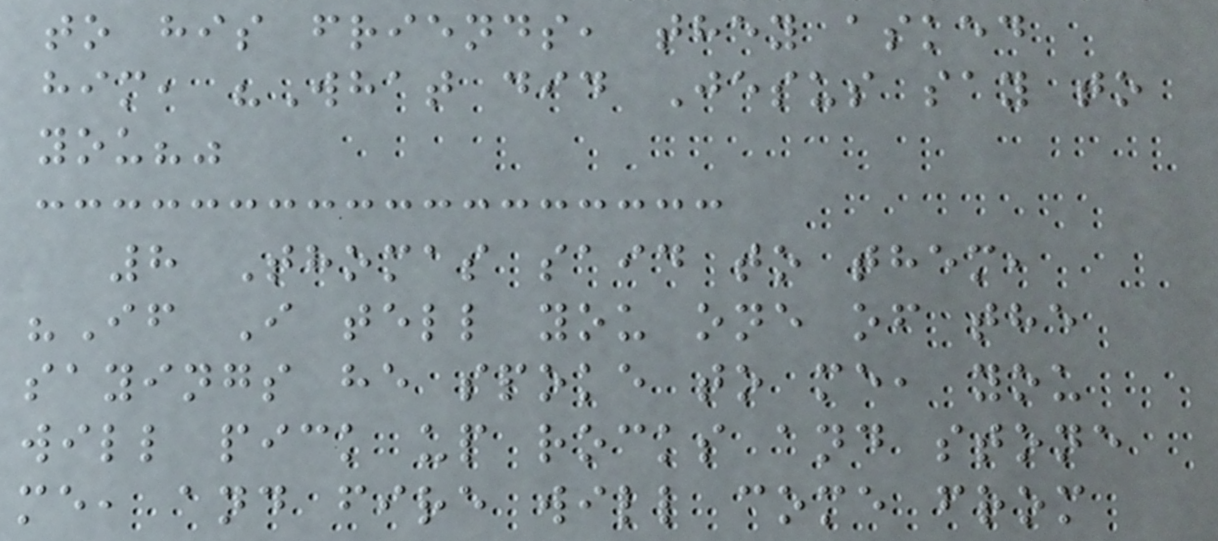to his friends, they asked
him, "What did Jesus say to
you?"
8 Thomas said to them,
"If I tell you one of the
sayings he spoke to me, you
will pick up rocks and stone
me, and fire will come from
